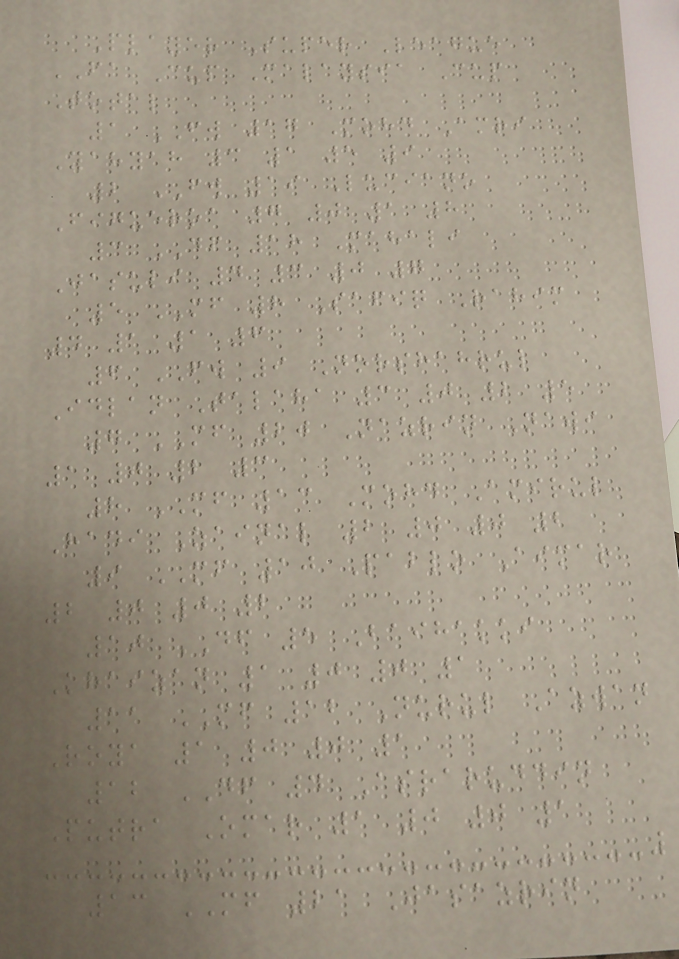Player Super League
FA Cup Malaysia Cup
Total
1 FW 17 Mohd Amri
Yahyah 3 1 5 9
2 FW 19 Luciano
Figueroa 7 0 1 8
3 DF 18 Mahali
Jasuli 4 3 0 7
5 MF 8 Safiq Rahim
4 1 1 6
6 FW 9 Norshahrul
Idlan Talaha 3 0 2 5
7 MF 20 Nazrin Nawi
1 0 2 3
8 MF 13 Mohd Amirul
Hadi Zainal 2 0 0 2
9 MF 10 Pablo Aimar
2 0 0 2
10 DF 5 Baihakki
Khaizan 1 0 0 1
11 MF 12 Nurul Azwan
Roya 1 0 0 1
12 DF 4 Asraruddin
Putra Omar 1 0 0 1
13 MF 21 Jasazrin
